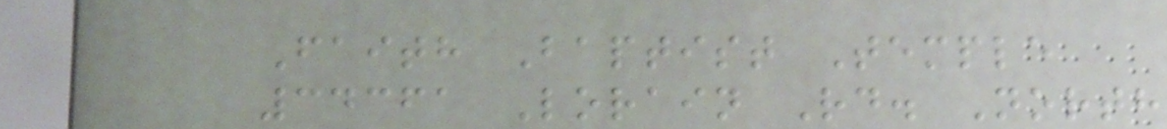Faith Baptist Temple
34361 Lorain Rd. North
